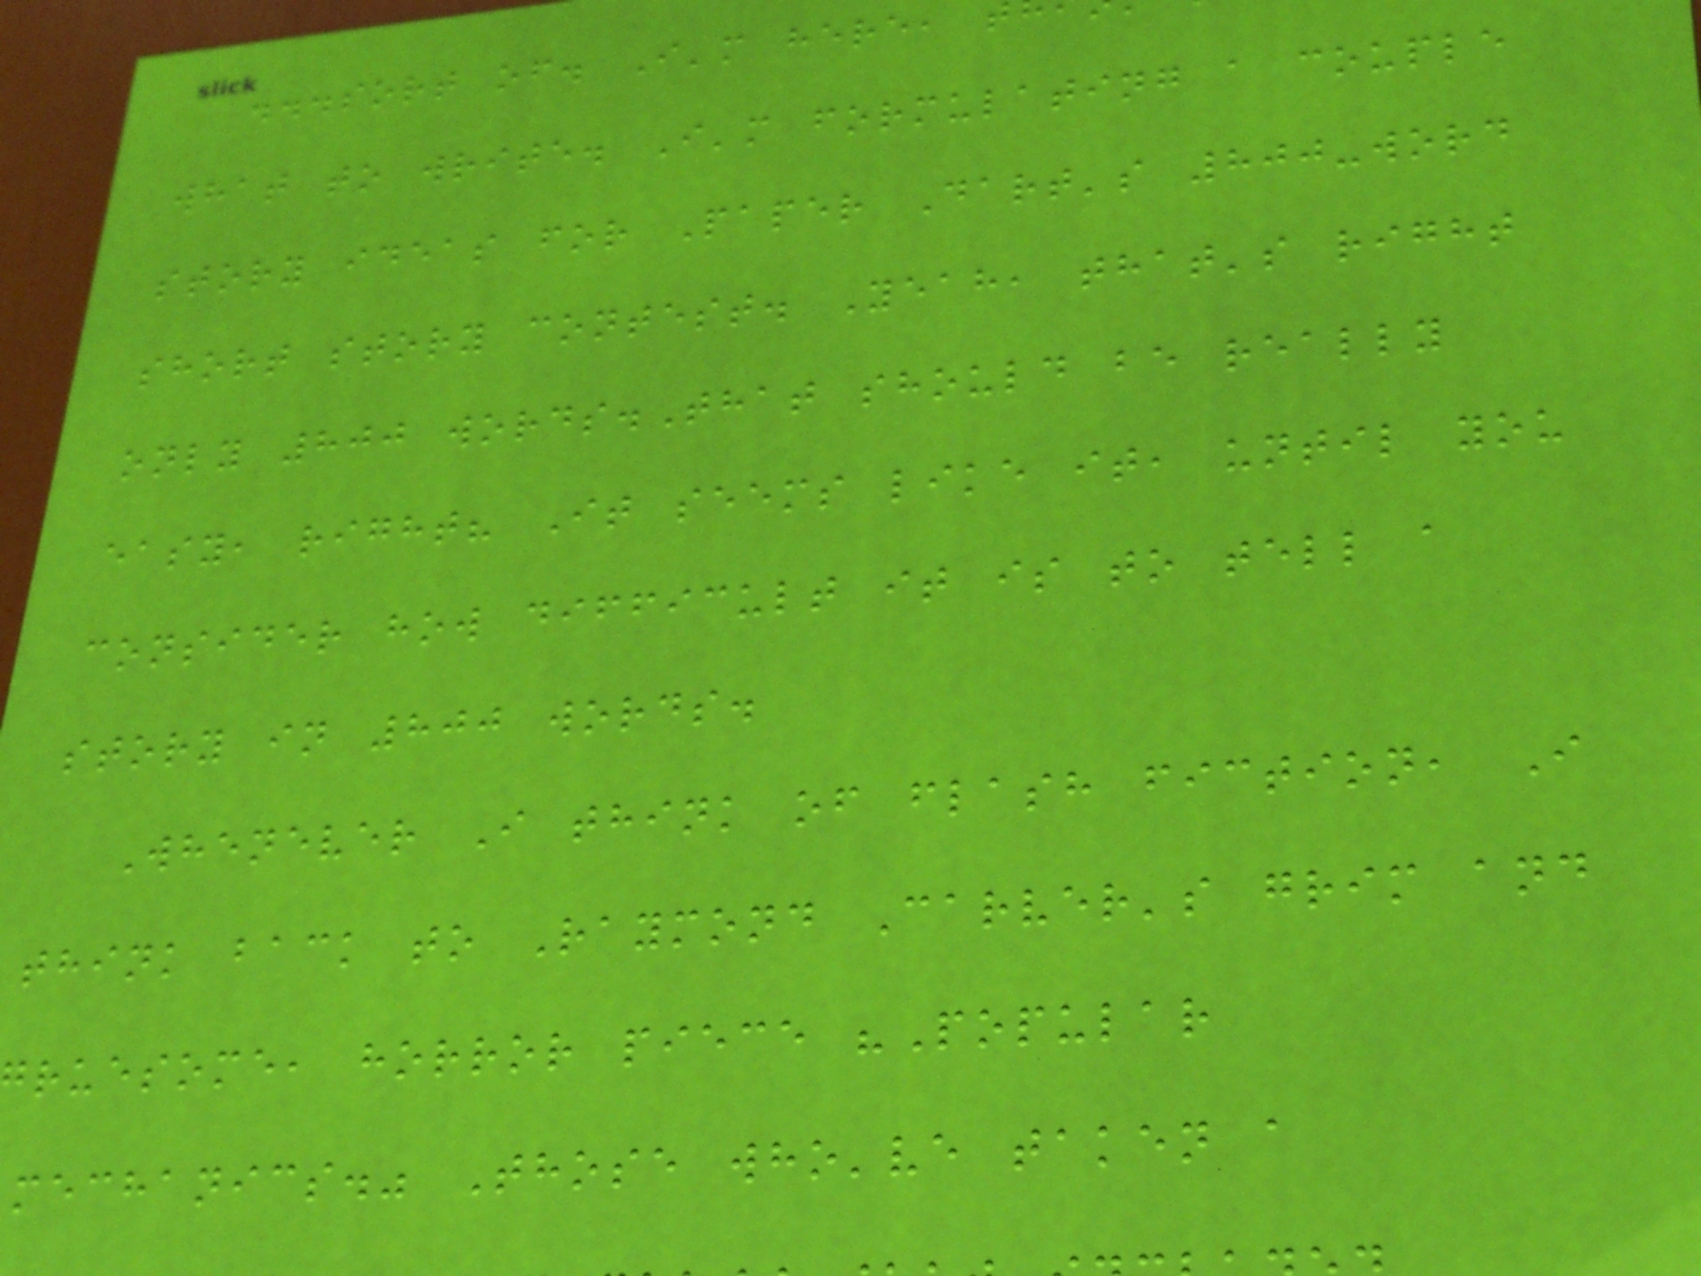...sort of. I'm here,
what to write. I'm formulating a couple
story ideas for Paper Dart's 800-word
short story contest. Yeah, that's right
only 800 words.That should be really
easy, right? It seems like it, until you
consider how difficult it is to tell a
story in 800 words.
Whenever I think of flash fiction, I
think back to Raymond Carver's grim and
ruesome, horror piece "Popular
mechanics." Those who've taken a
